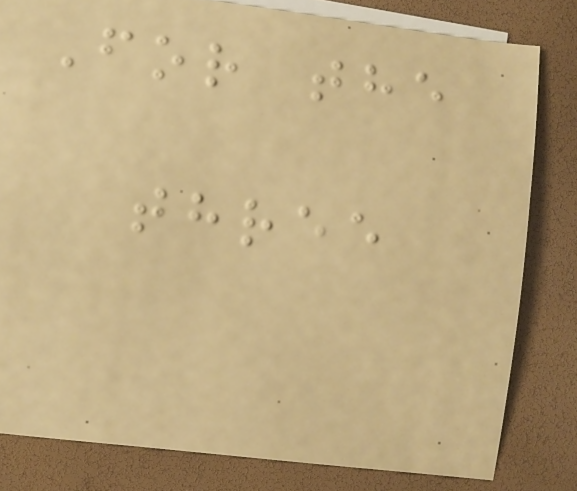For the
three
